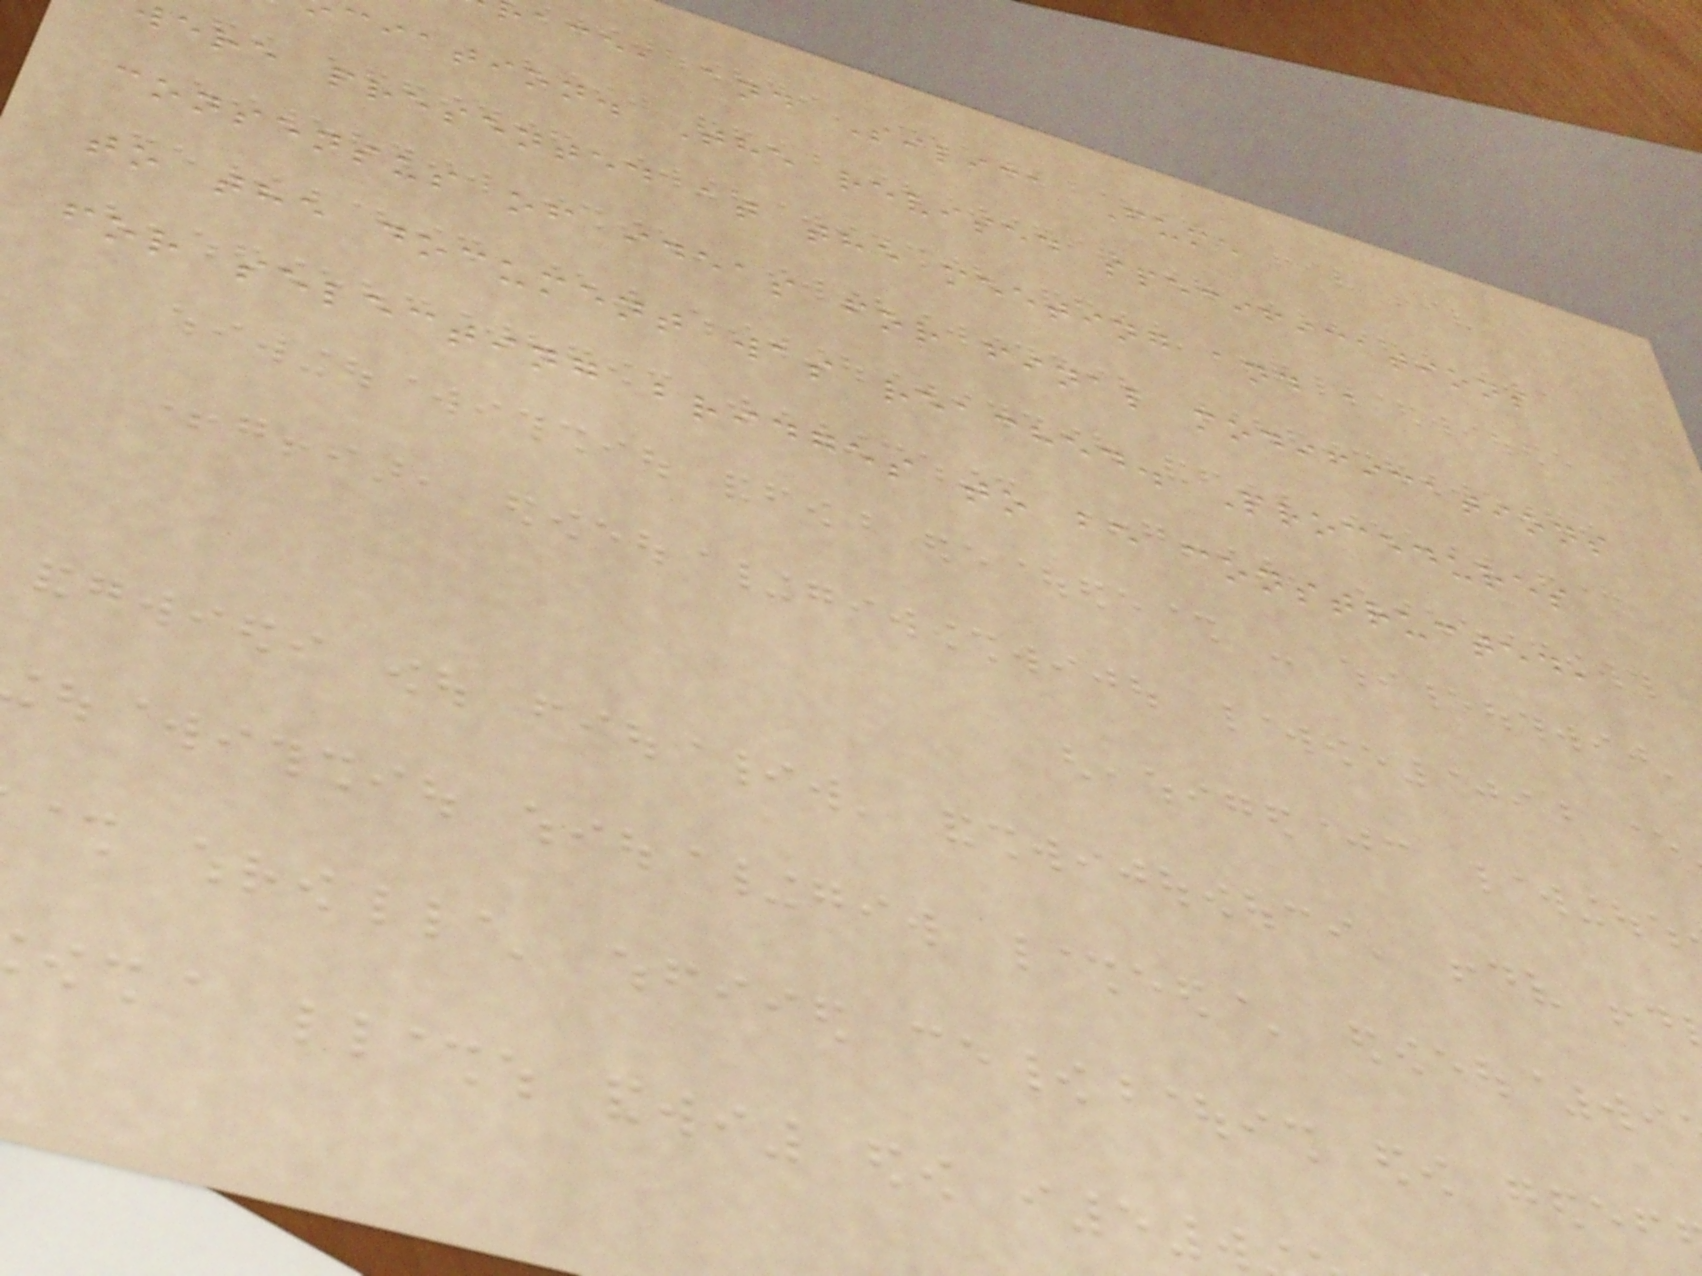ace, and Silica Fume
ciation. The revised specifications
ere presented at the meeting and a
consensus of ideas for final modifications
to the document was reached. Procedures
for selecting bridges to be constructed,
